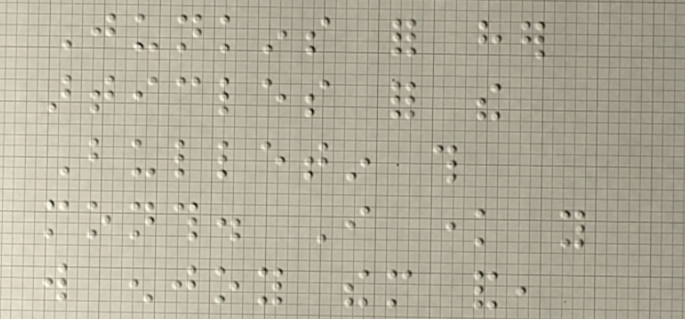Junkins for her
articles for the
Bulletin this
month. I know you
will enjoy them and,
